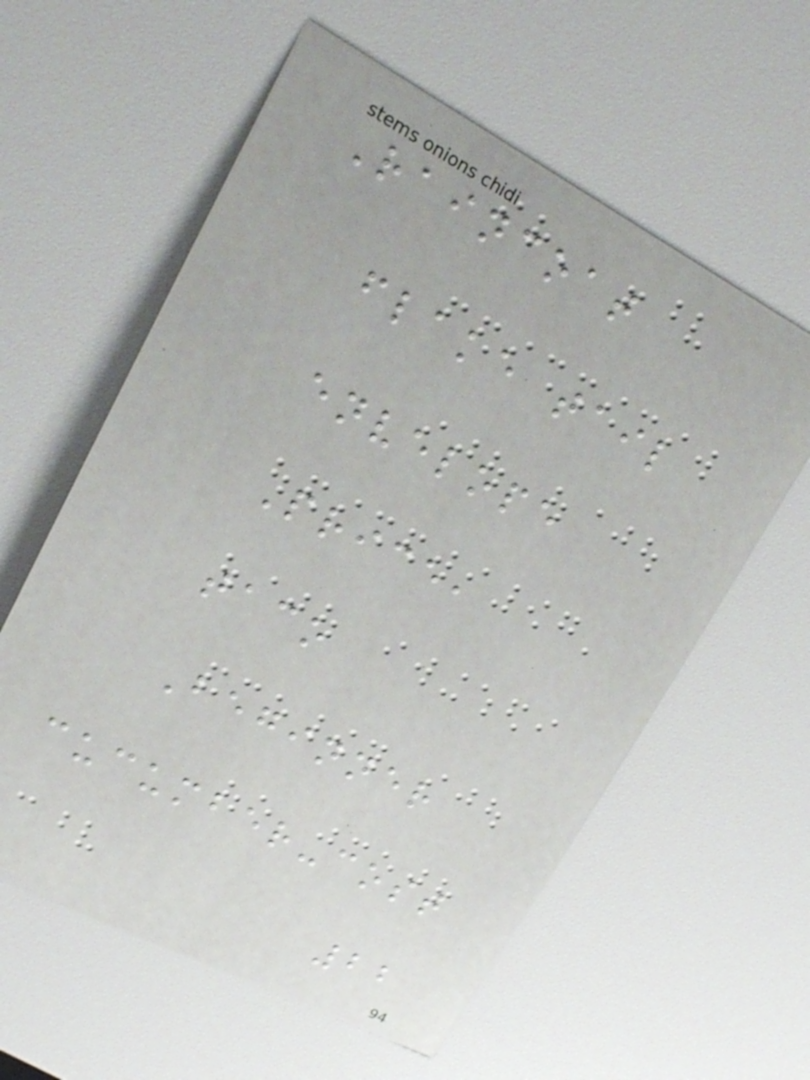Raincoat
flake tail
envelope
Price,
taco
Beginner
cucumber-cost
22
